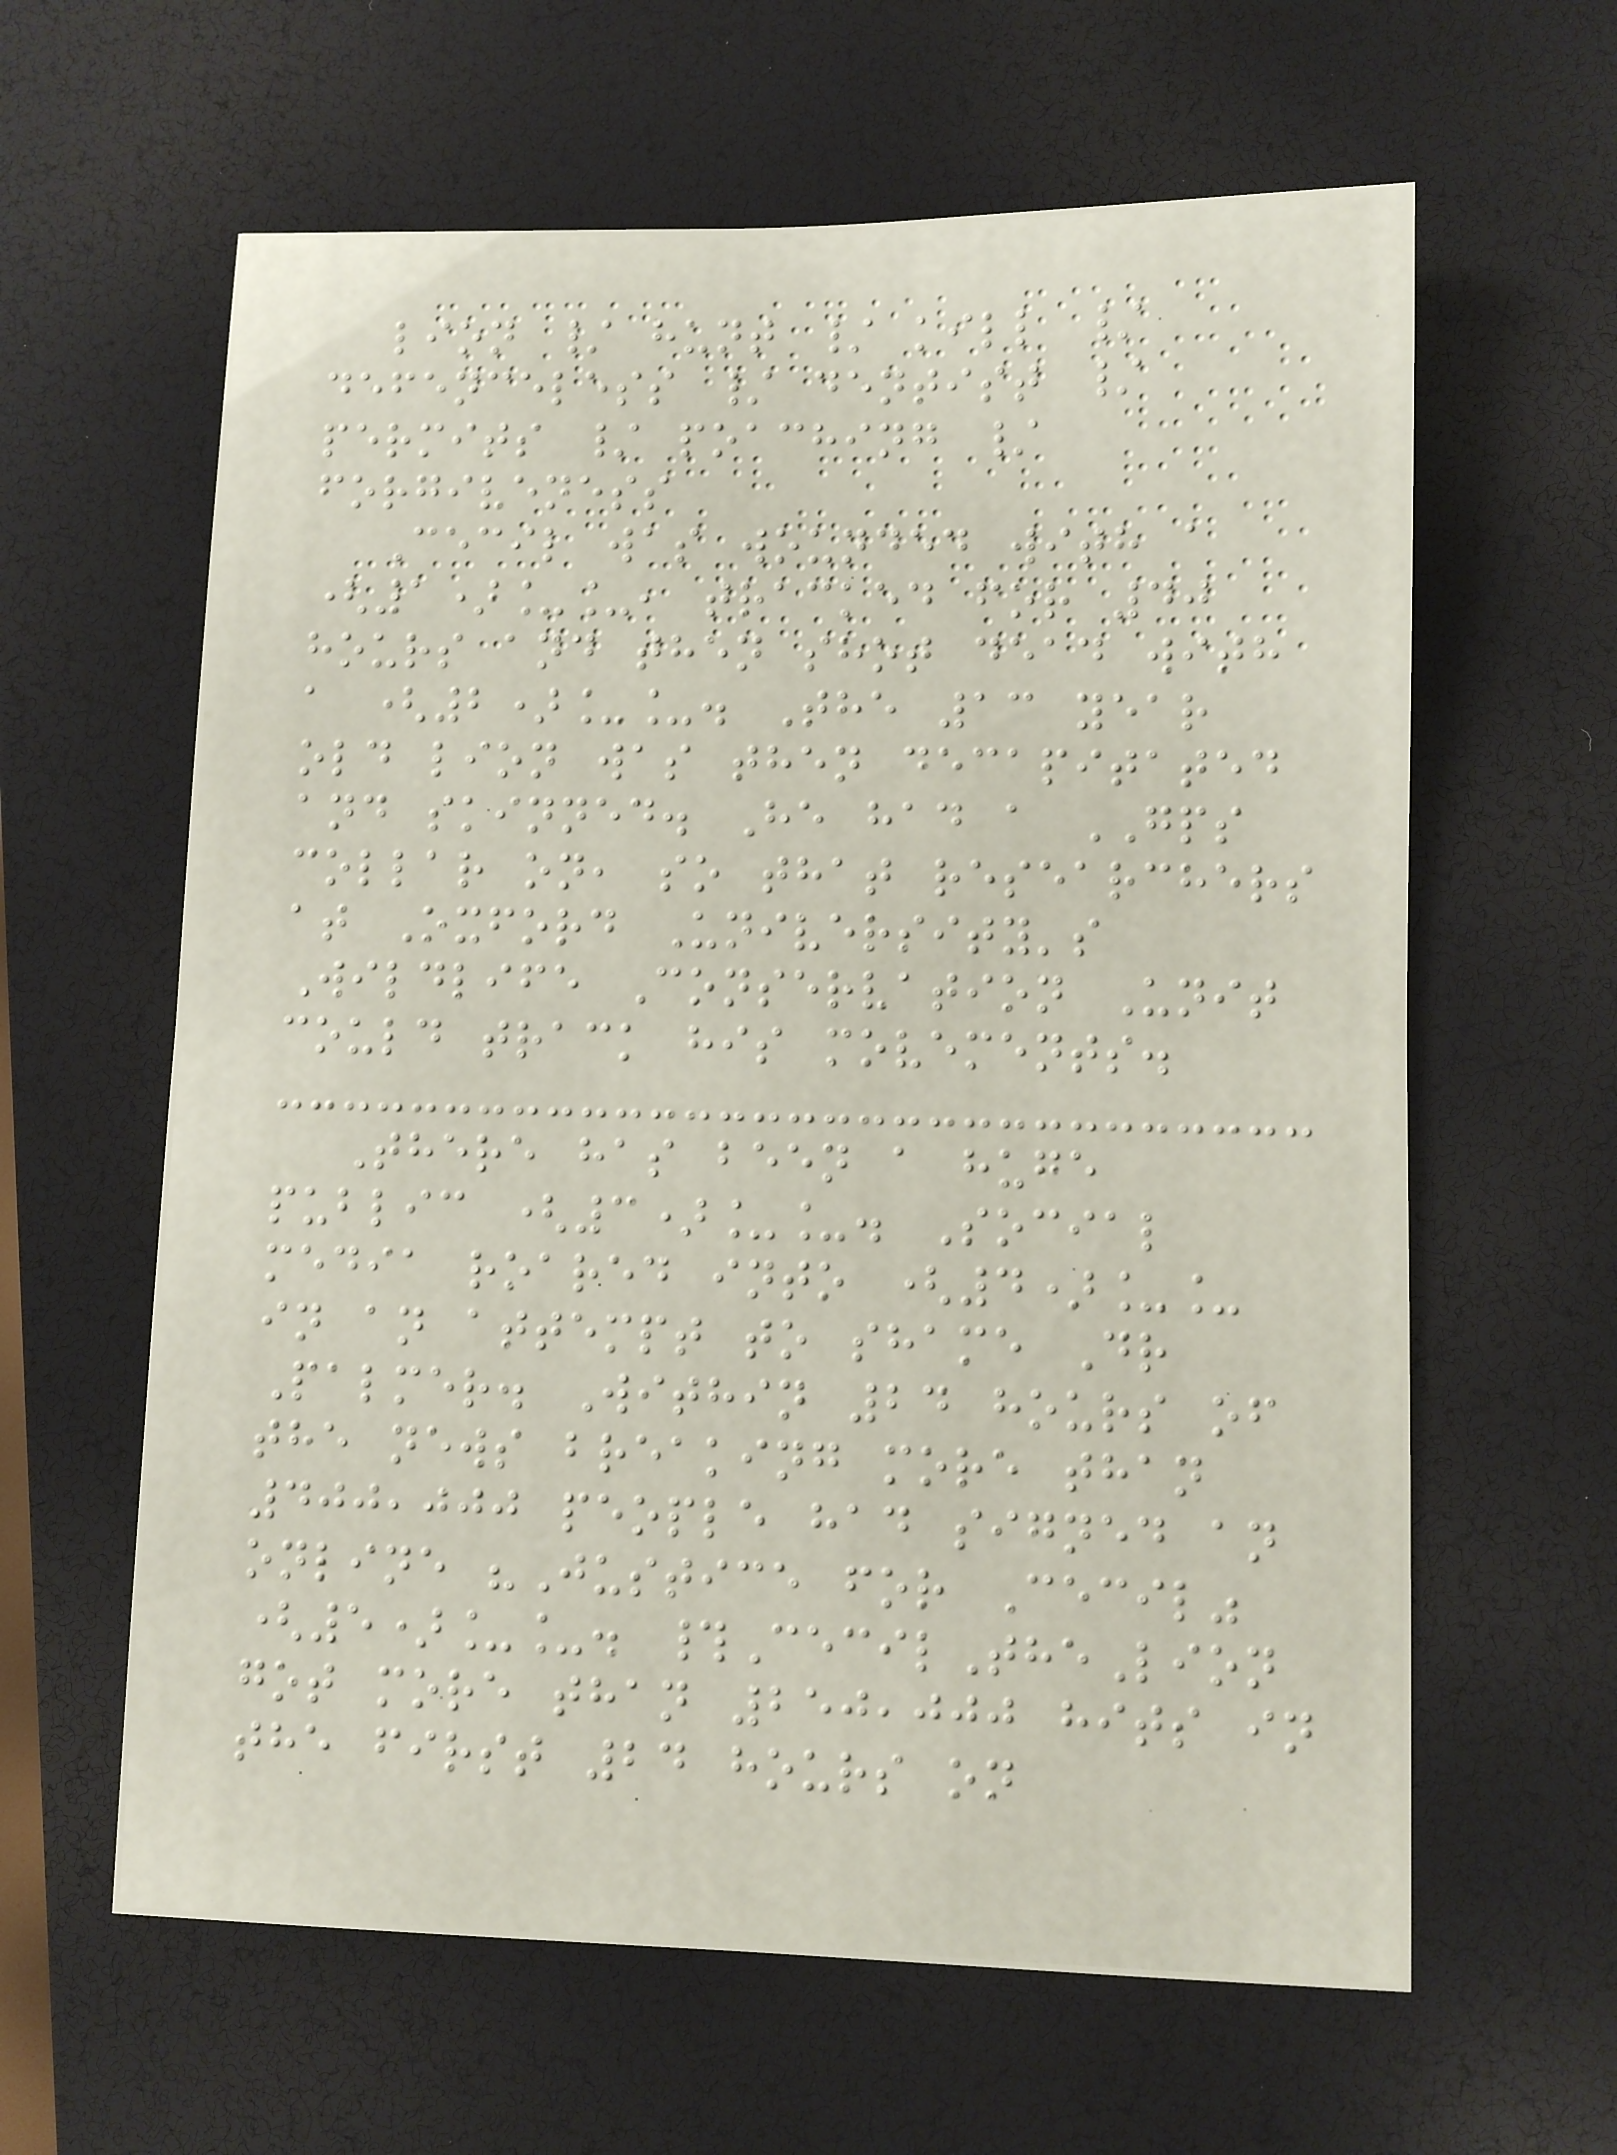lion / hunt / kill /
defenceless / dentist /
permits / poaching /
forgiveness
Cecil was wounded with a
(1)__, tracked for 40
hours and then shot dead with
a (2)__. The 13 year
old lion was then decapitated
and skinned. He had a GPS
collar on, so that researchers
at Oxford University's
Wildlife Conservation Unit
could track his movements.
There has been a huge
public (3)__. Social
media roared into (4)__
in an attempt to shame Dr
Palmer. Within 24 hours of
the news breaking more than
400,000 people had signed an
online "Justice for Cecil"
(5)__. #CecilTheLion
got more than 250,000 hits in
the first 24 hours on
